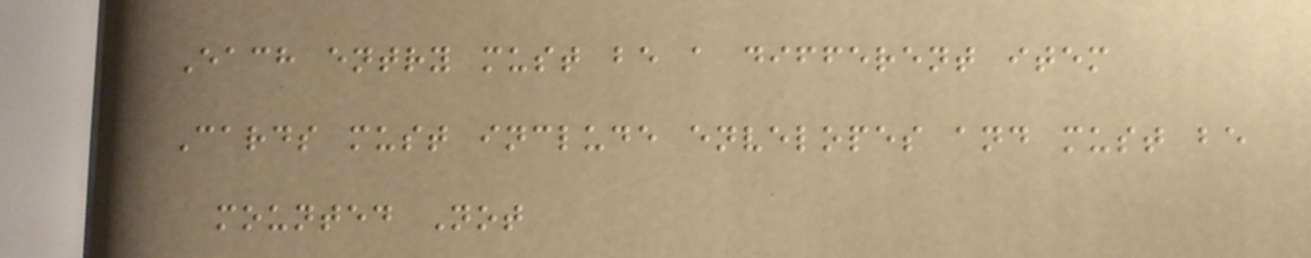Each entry must be a different item
Cards must include envelopes and must be
mounted Not
